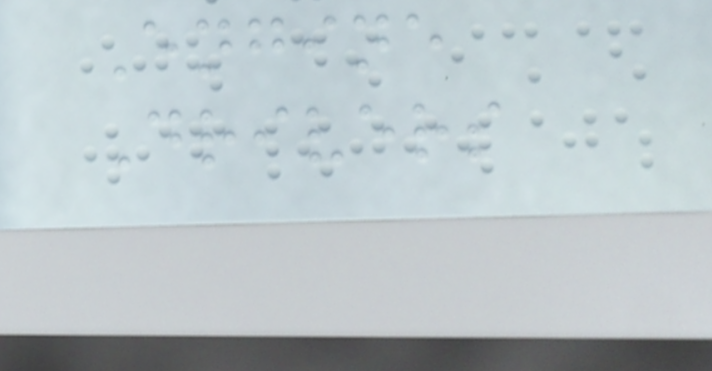Engine
Drivers
